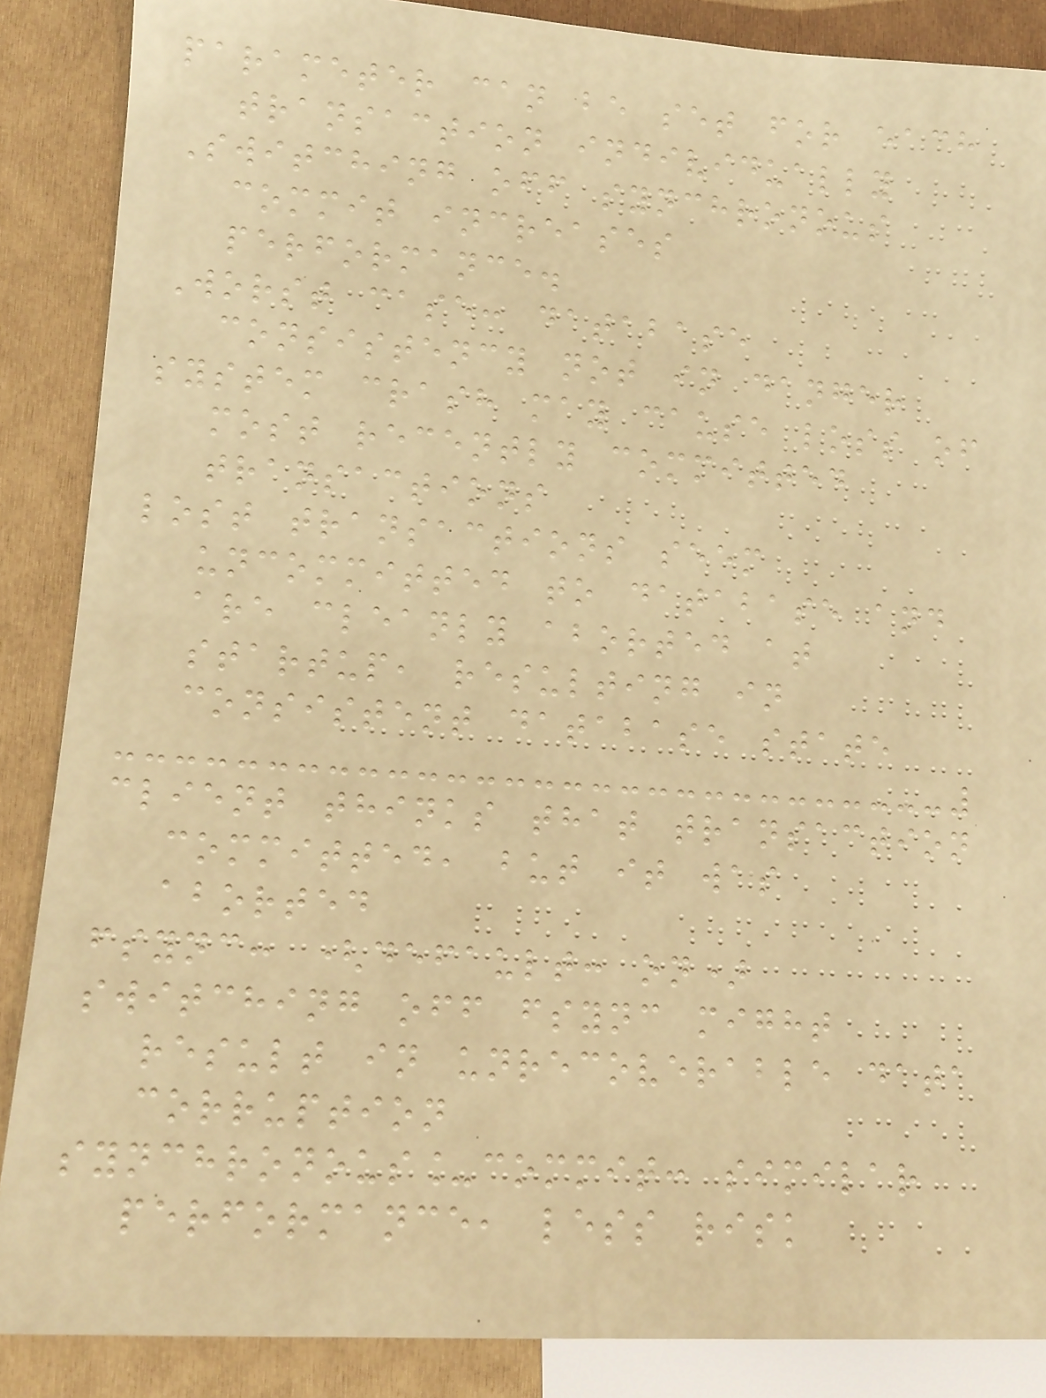parameter can be set for each
transaction individually
Switching off synchronous
commit increases
performance.
Worst case: database
consistency not in danger
system crash may cause loss of
most recently committed
transactions
lost transactions seem
uncommitted to database and
are cleanly aborted at
startup, resulting in
consistent database state
client thinks that transaction
committed, but it was
aborted
fsync: (default: on)
switching off fsync might
result in unrecoverable data
corruption
synchronous_commit: similar
performance, less risk
